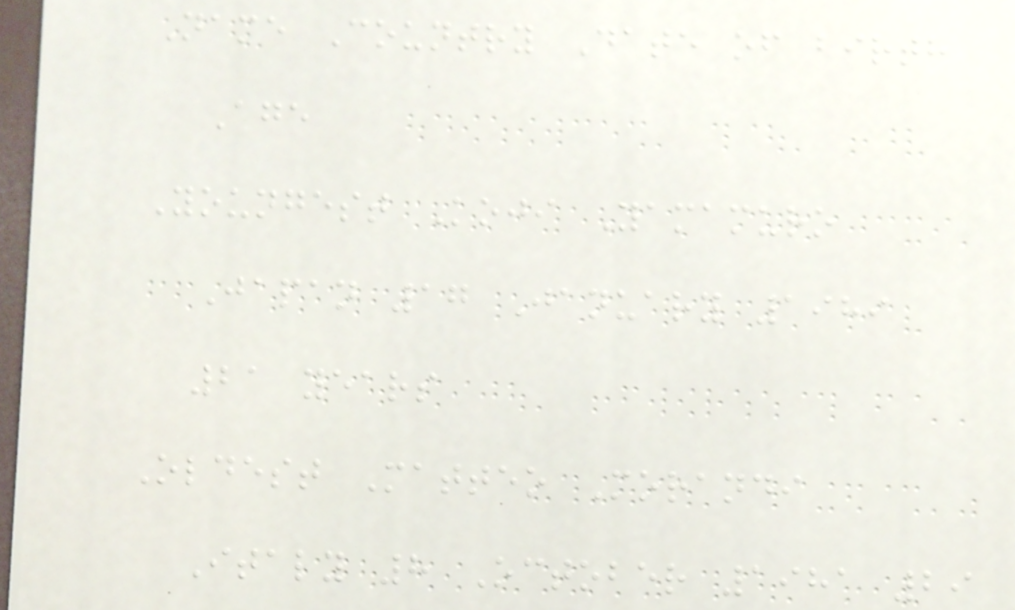Name Country Date of birth
Age
Youngest Koji Yamamuro
Japan 17 January 1989
21 years
Oldest Matteo Morandi
Italy 8 October 1981 29
